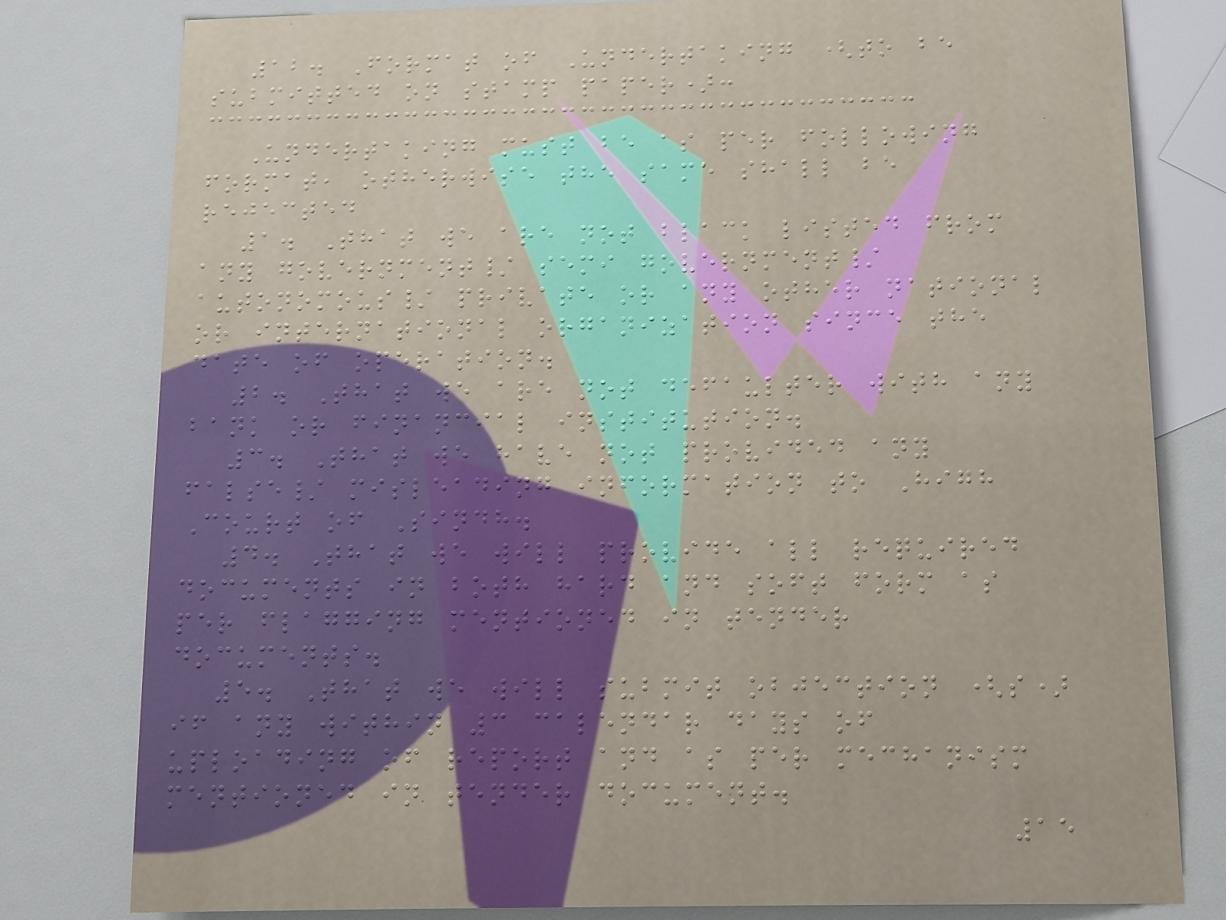12. Format of Undertaking (to be
submitted on stamp paper):
Undertaking must be as per following
format, otherwise the same shall be
rejected
1. That we are not black listed from
any government/ semi government/
autonomous/ private or any other national
or international organization since the
date of operation.
2. That we are not defaulter with any
bank or financial institution.
3. That we have not provided any
false/ misleading information to High
Court of Sindh.
4. That we will provide all required
documents in both hard and soft form as
per flagging mentioned in tender
documents.
5. That we will submit objection (s)
if any within 3 calendar days of
uploading of report and as per mechanism
mentioned in tender document.
15
